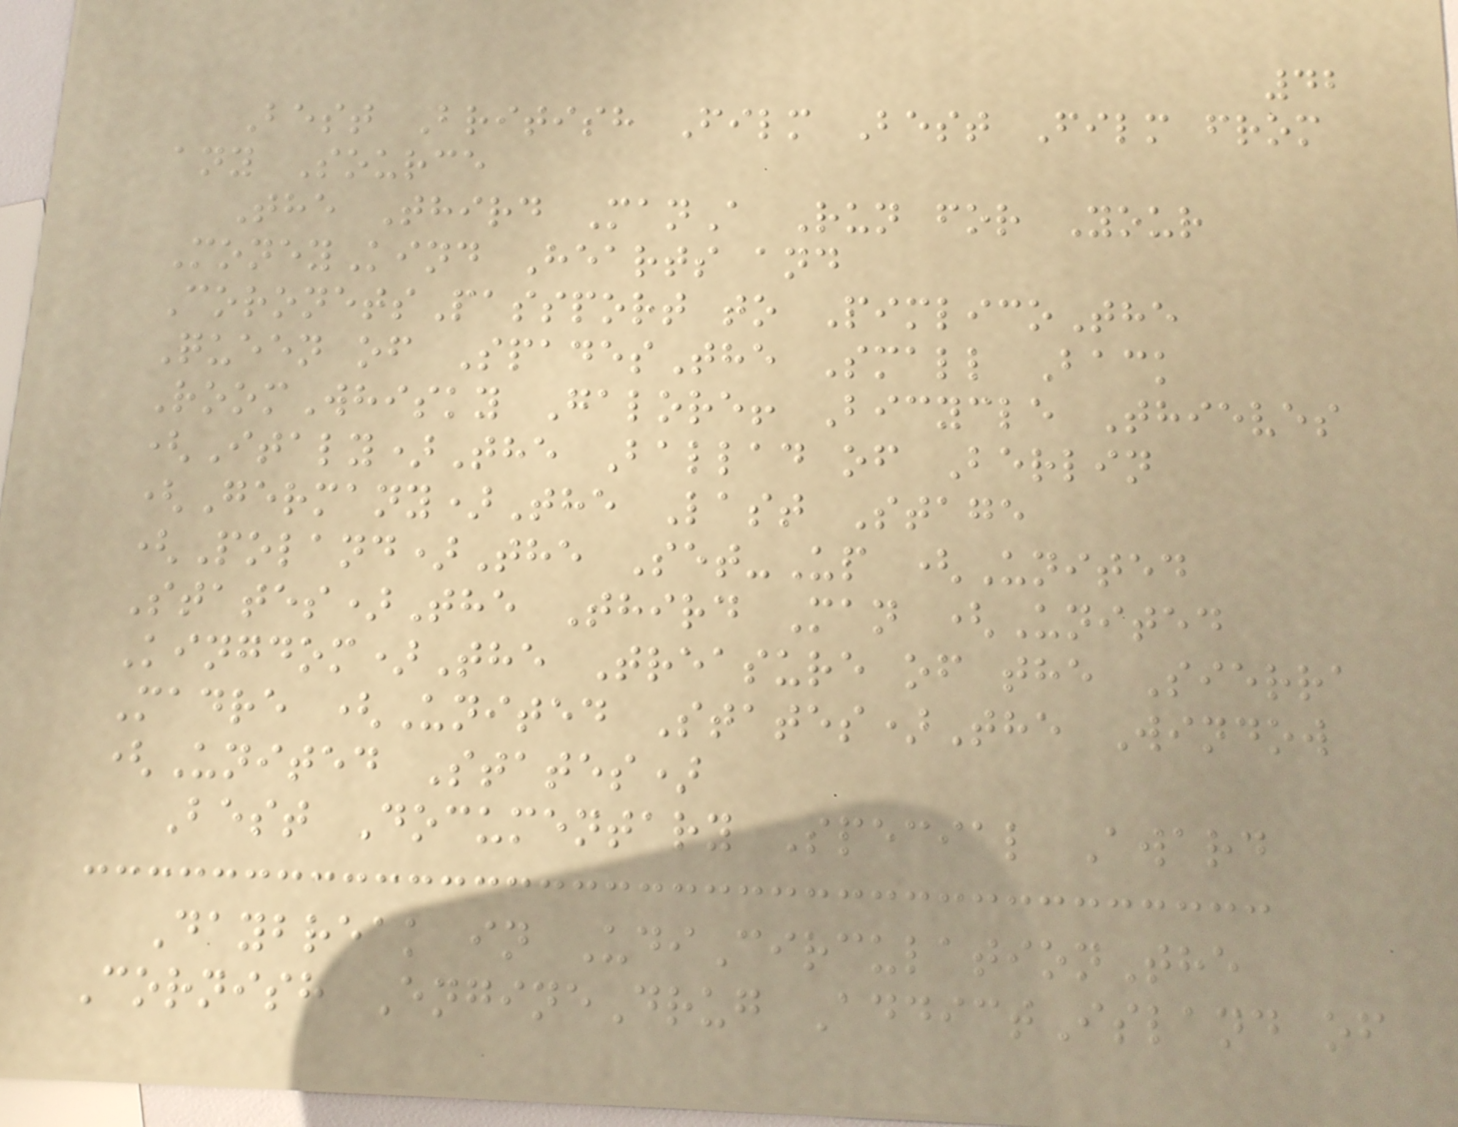42
Best British Film Best Film from
any Source
The Third ManA Run for Your
MoneyKind Hearts and
CoronetsPassport to PimlicoThe
Queen of SpadesThe Small Back
RoomWhisky Galore! Bicycle Thieves
(Italy)The Ballad of Berlin
(Germany)The Last Stage
(Poland)The Set-Up (United
States)The Third Man (United
Kingdom)The Treasure of the Sierra
Madre (United States)The Window
(United States)
Best Documentary Special Award
Daybreak in UdiCirculationThe
Cornish EngineDrug AddictIsland of
